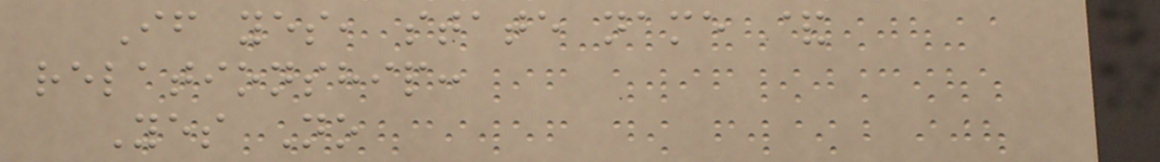If yes, state name &
relationship:
Yes No
